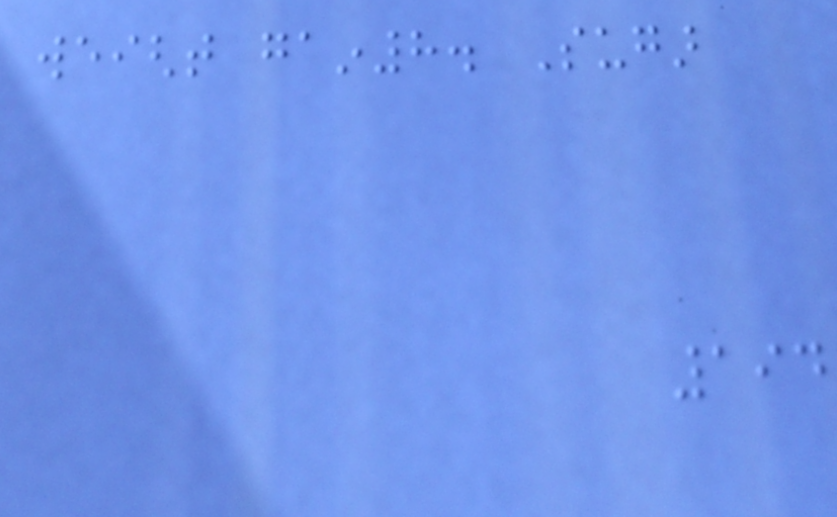weight gain8. Sugar
194
